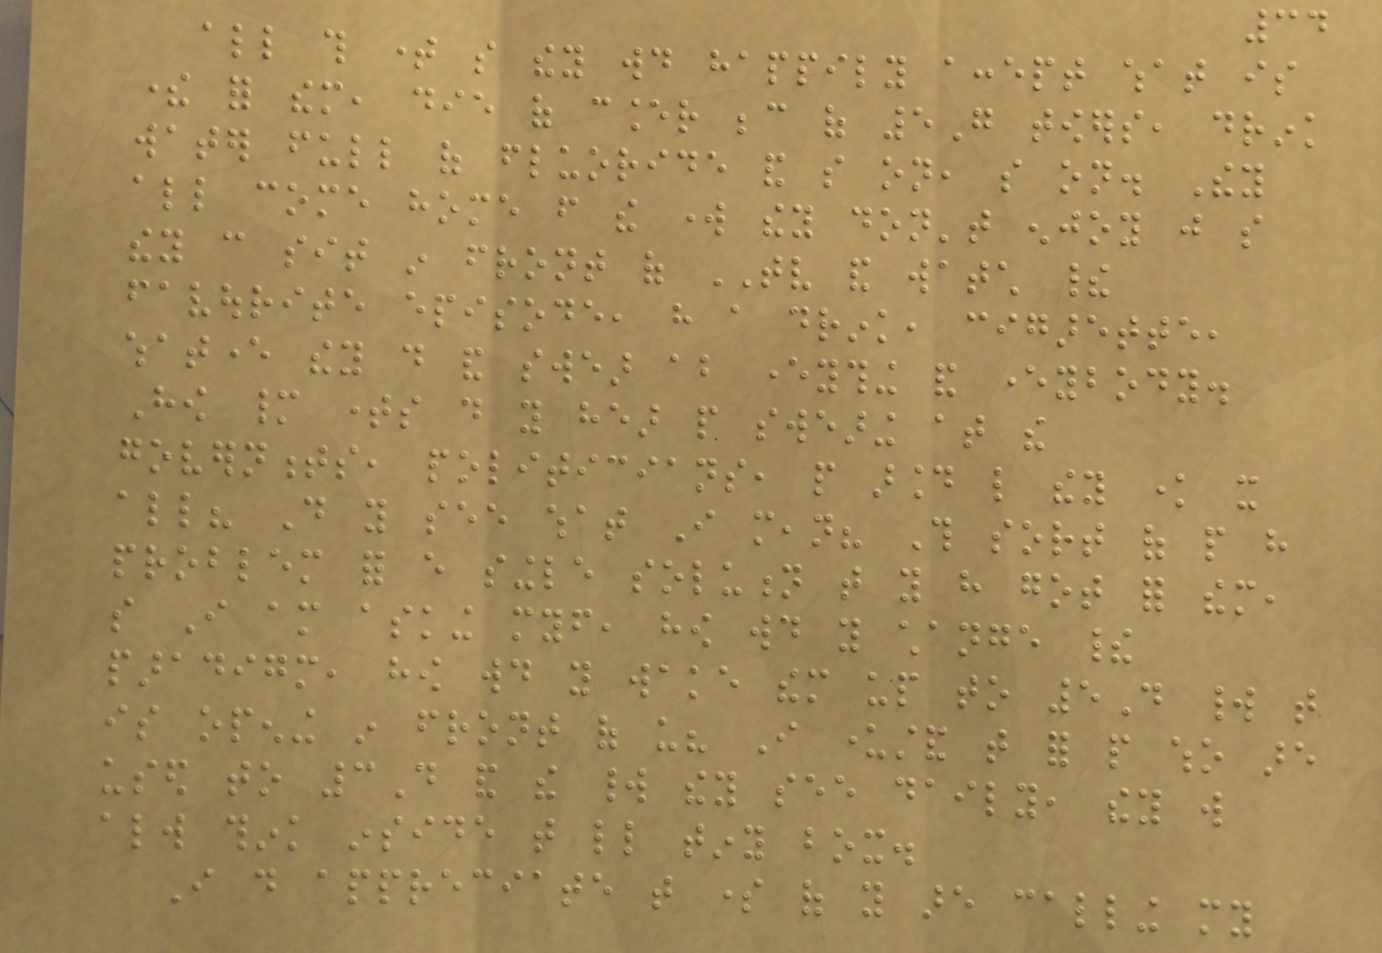34
all this time so they would happily accept what is
there for them, die of cancer because of 5G towers, drink
water full of fluoride and so on, so on. They
all come home from the work they don't enjoy just so
they can sit in front of TV and watch their
favourite episode, have a drink, cigarette,
whatever they do and swear about everything and everybody.
How many times do you hear people swearing at the
governments, politicians, people around like they know it
all? Do you see what I mean? This sort of people have
problem for every single solution that you have got for them,
so I am asking myself, how would you change their
paradigm, how would you wake them up to 5D world that
is opening in front of us? I understand that for people who are
used to 3D and the world they see daily, they will
always think inside that little tiny box.
I do appreciate that some of you are calling my
